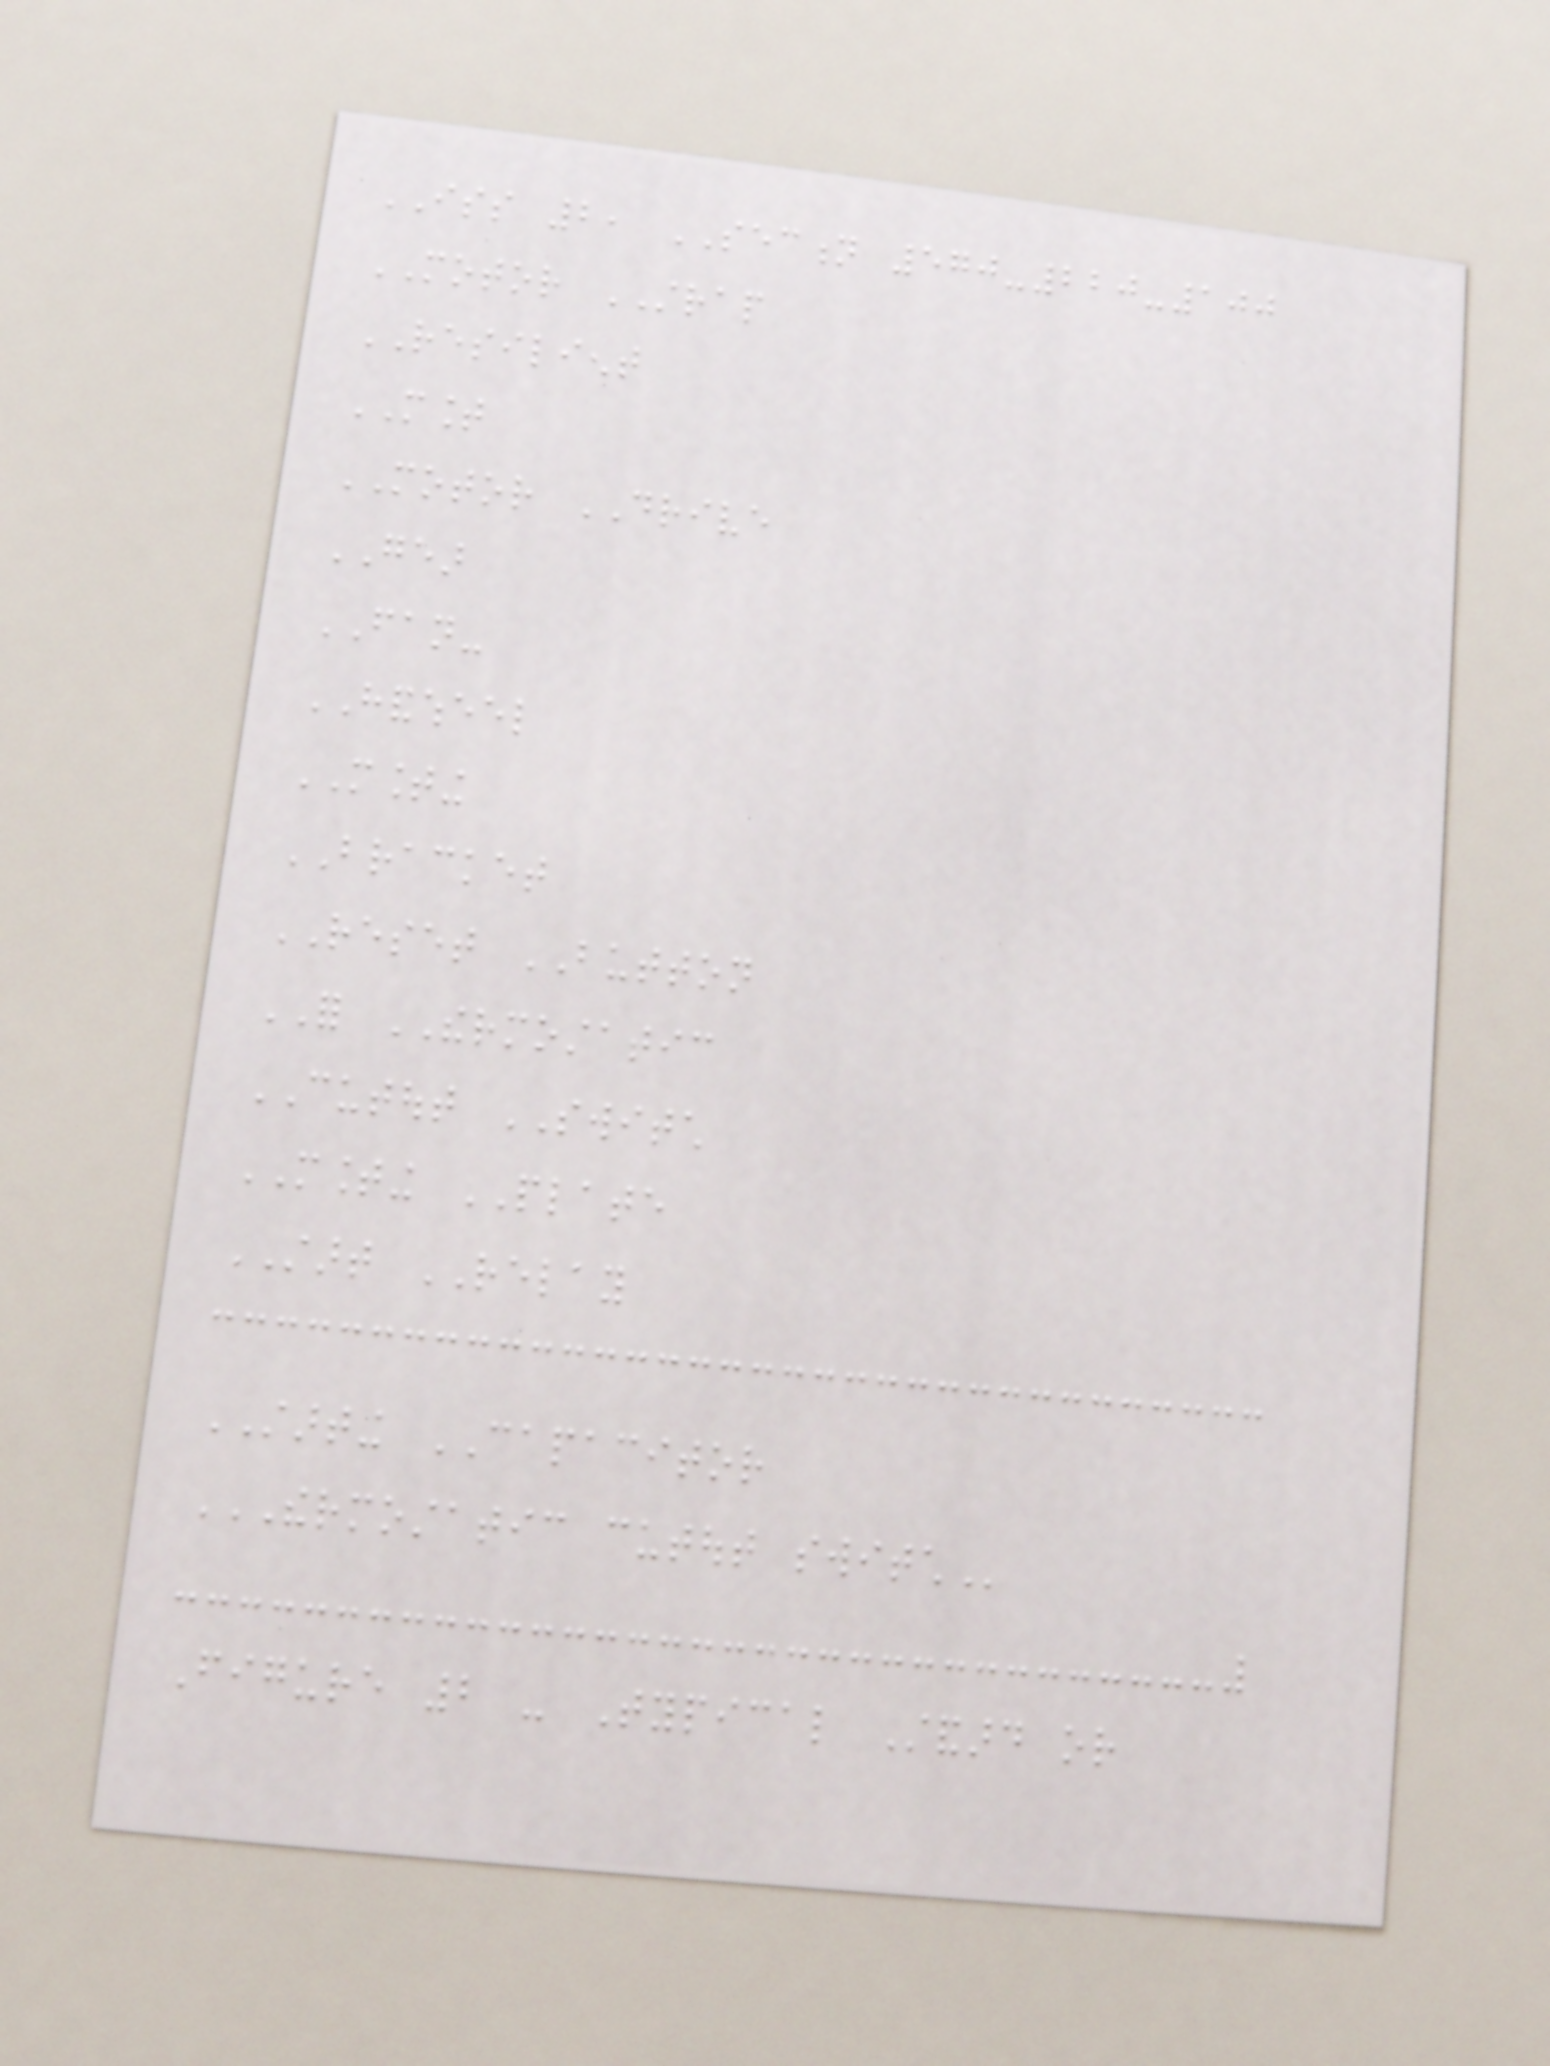ISS 2, SECTION 570-220-100
MOTOR STRAP
RESILIENT
MOUNT
MOTOR DRIVE
GEAR
FAN-
HANDWHEEL
MOUNTING
BRACKET
RESET BUTTON
FOR THERMOSTATIC
CUTOUT SWITCH
MOUNTING PLATE
START RELAY
STARTING CAPACITOR
THERMOSTATIC CUTOUT SWITCH
Figure 2 - Typical Standard or
